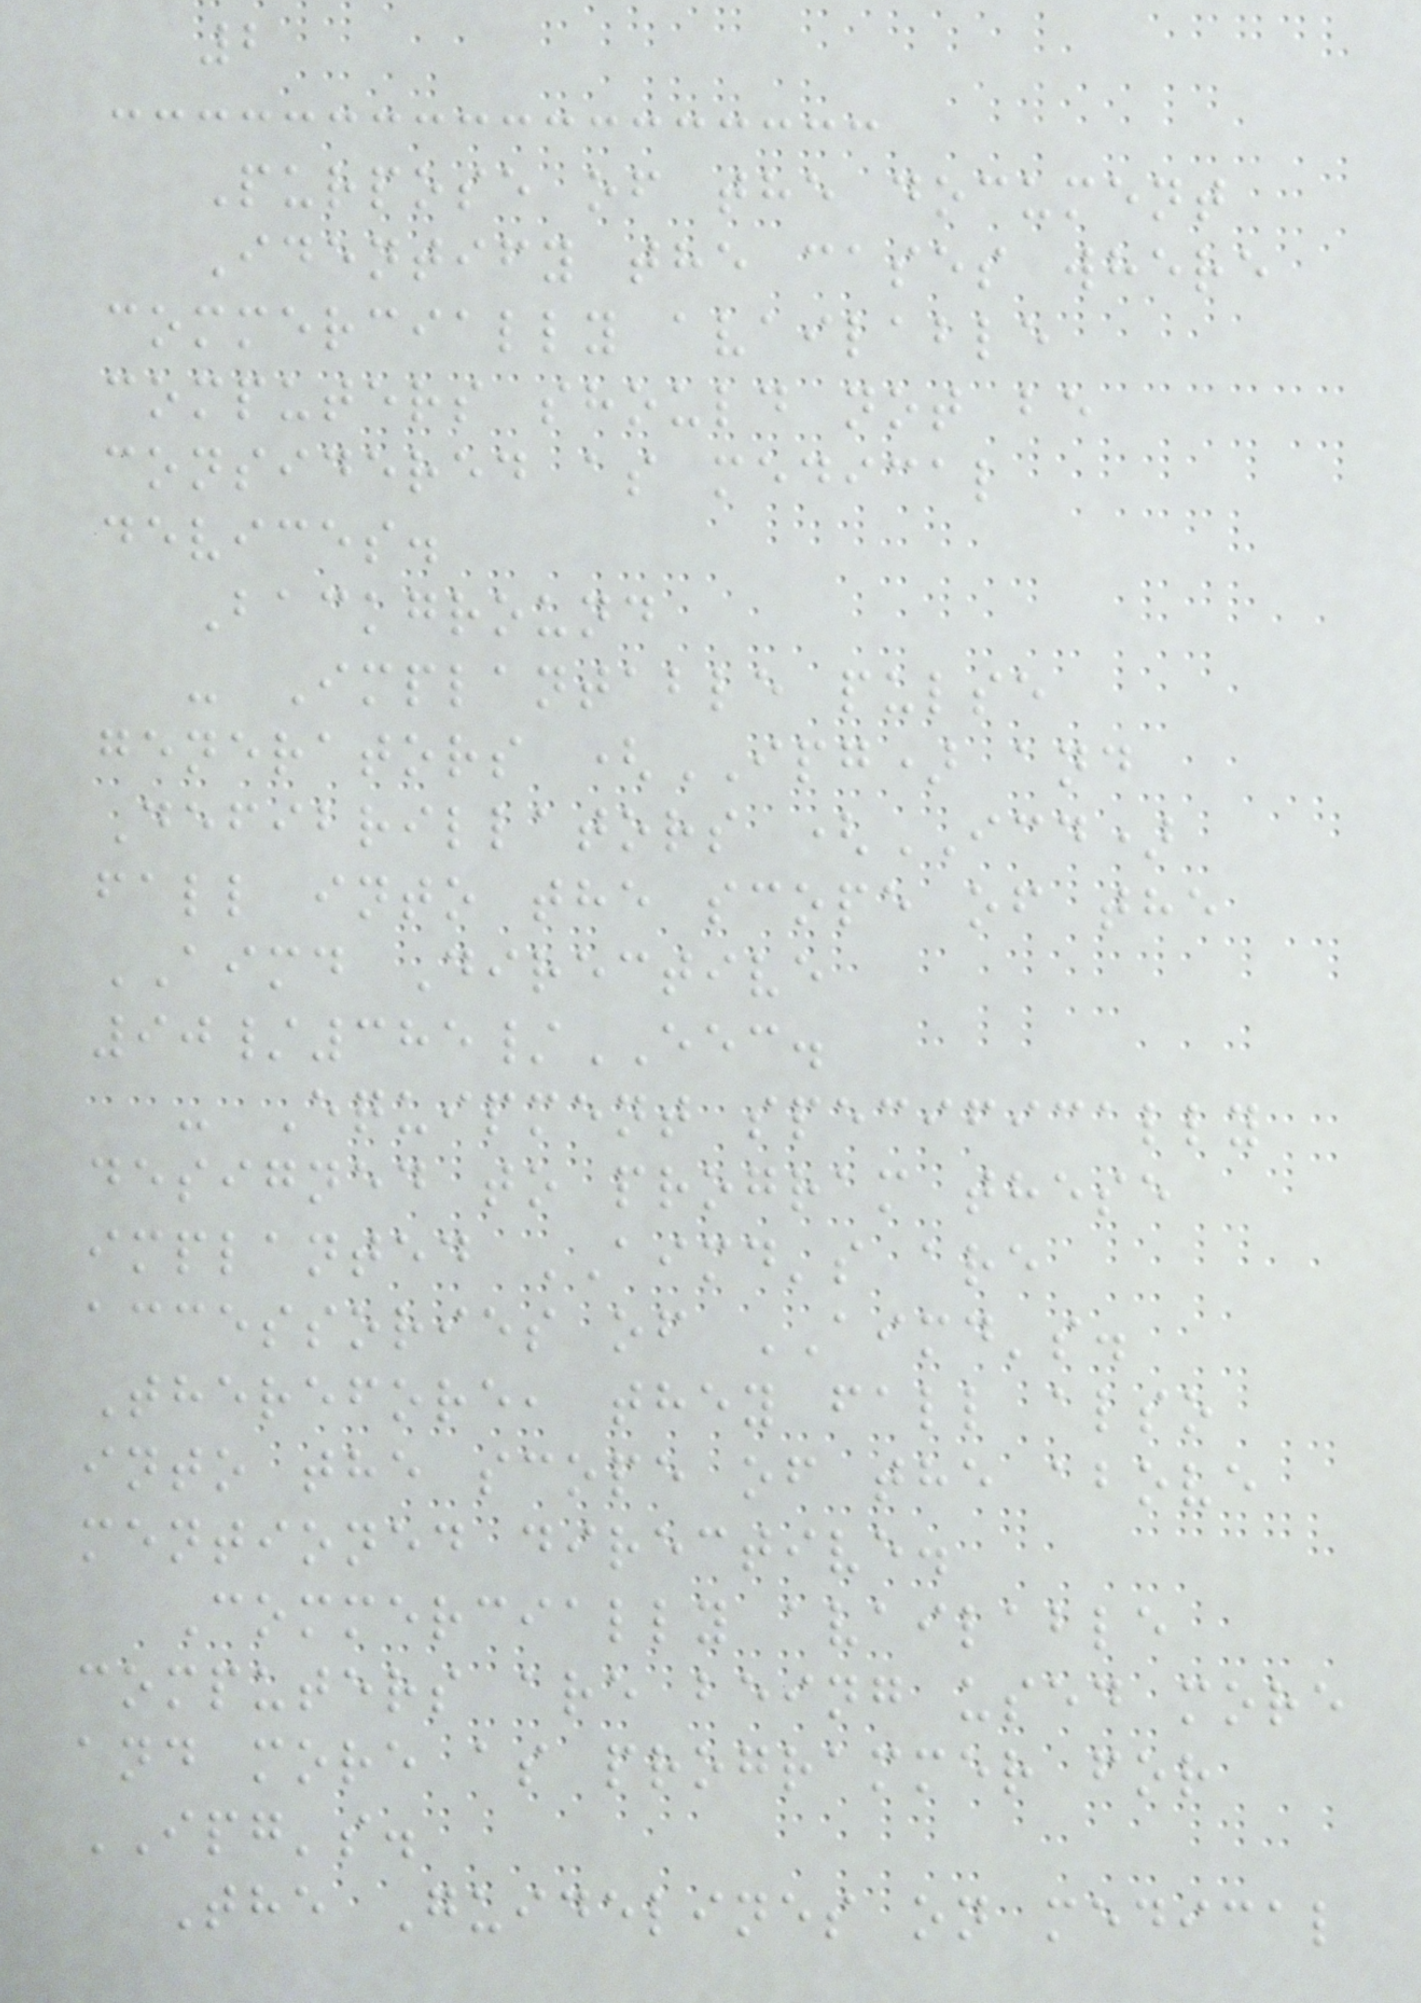2
Purpose of the document
Identify the cases where
commercially available
computers should not be
considered as medical
devices.
Background
- Implantable pulse
generators (IPG) and
Defibrillators (ICD)
fall into the scope of the
AIMD Directive
90/385/EEC.
- Equipment specifically
designed to program these
implanted AIMD's are
accessories of AIMD's.
Therefore, they fall also
into the scope of the above
mentioned directive.
Commercially available
computers are being used more
and more as programmer for
IPG's.
The Guidelines on medical
